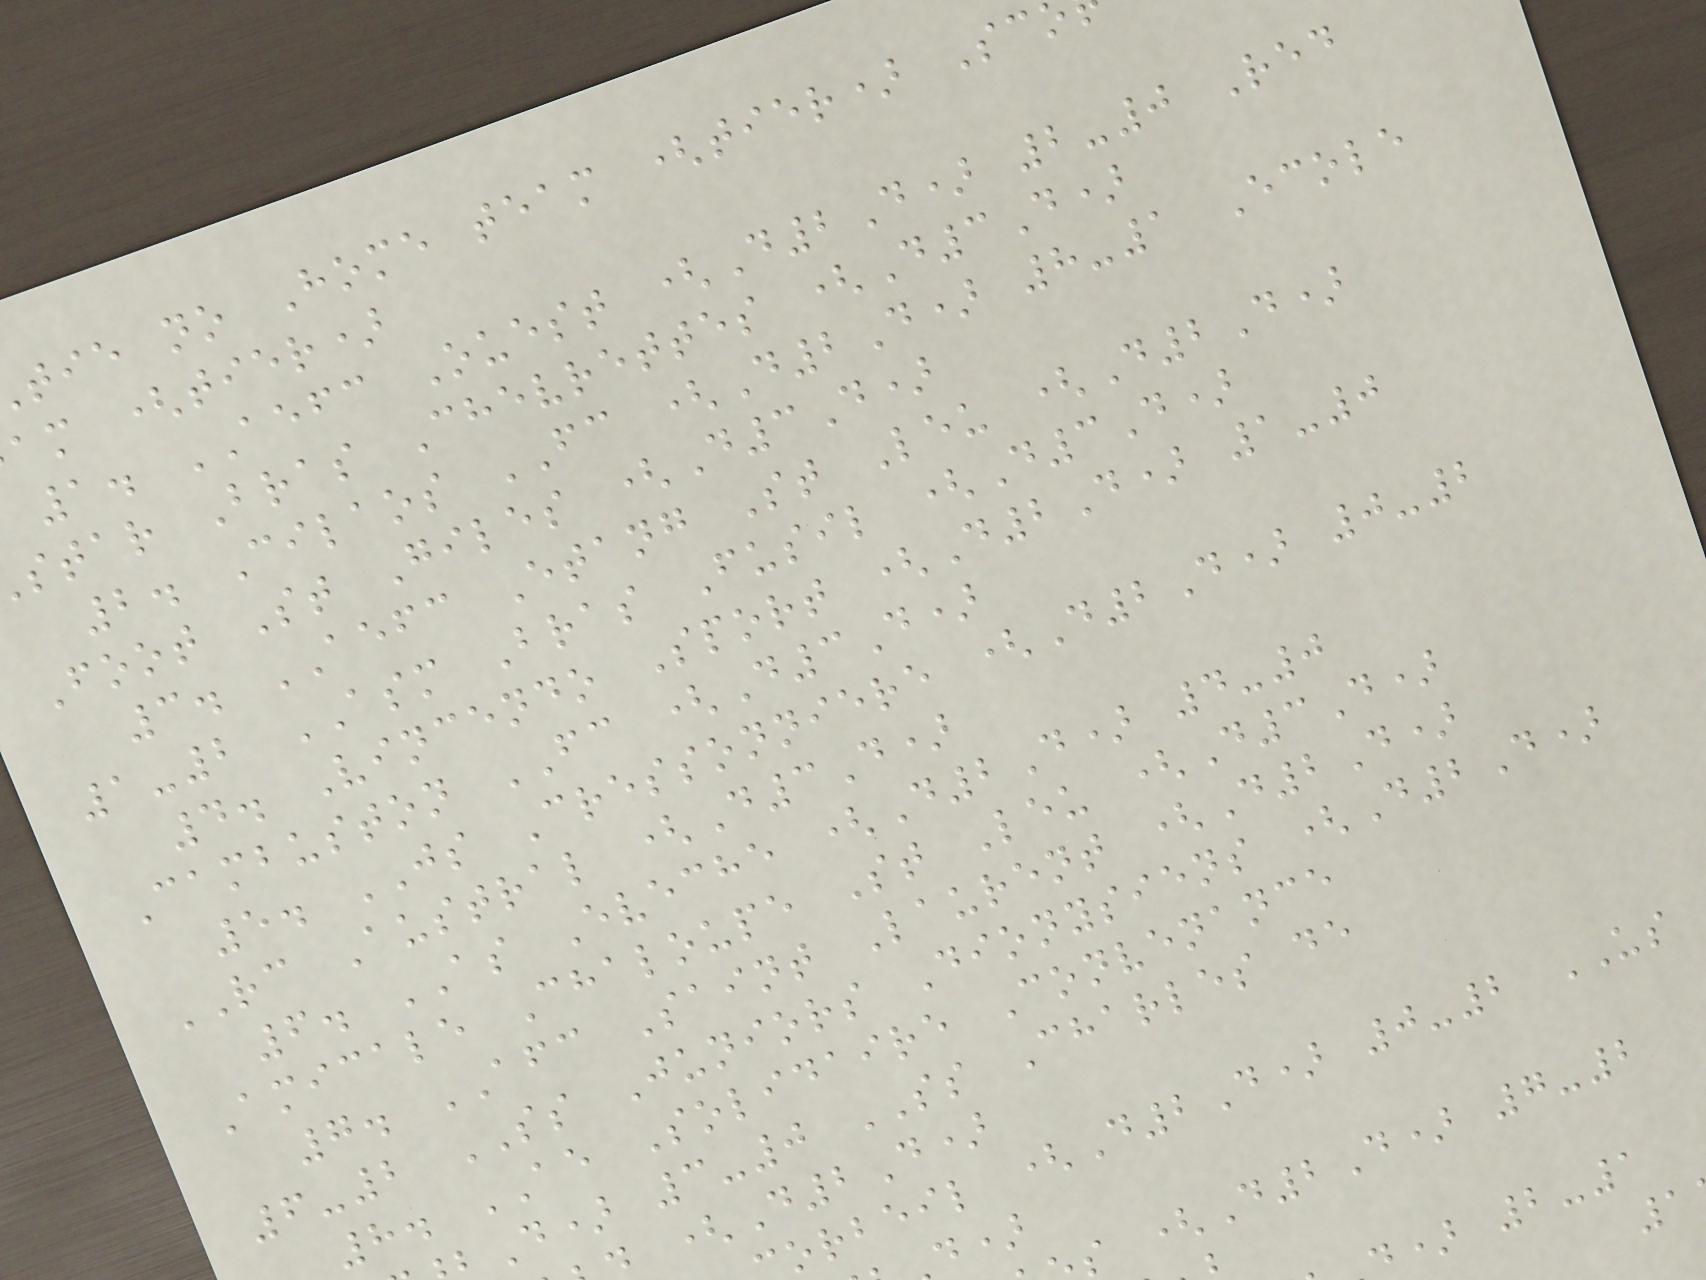tie no Home team (tier) Sc
am (tier)
1. AEFC Ouest (D2D) 2-0 Red
star Bras Chevrettes (D3D)
2. Cilaos FC (D2D) 8-1 Ecole
Foot St Giles (D3D)
3. AEFC Etang St Leu (D2D)
1-2 ASM Bras Fusil (D3D)
4. Vincendo Sport (D2D) 1-0
Cambuston FC (D3D)
5. JS Cressonniere (D2D) 0-2
RC Austral (D3D)
6. AS Eveche (D2D) 4-0
Amicale Chaloupe St Leu (D3D)
7. AFC Saint Laurent (D2D)
6-2 SS Juniors Dionysiens (D2D)
8. AE Solidaire Convenance
D) 3-0 SS Charles de
(D2D)
orbeil (D2D) 0-2 US
s (D2D) 7-2
